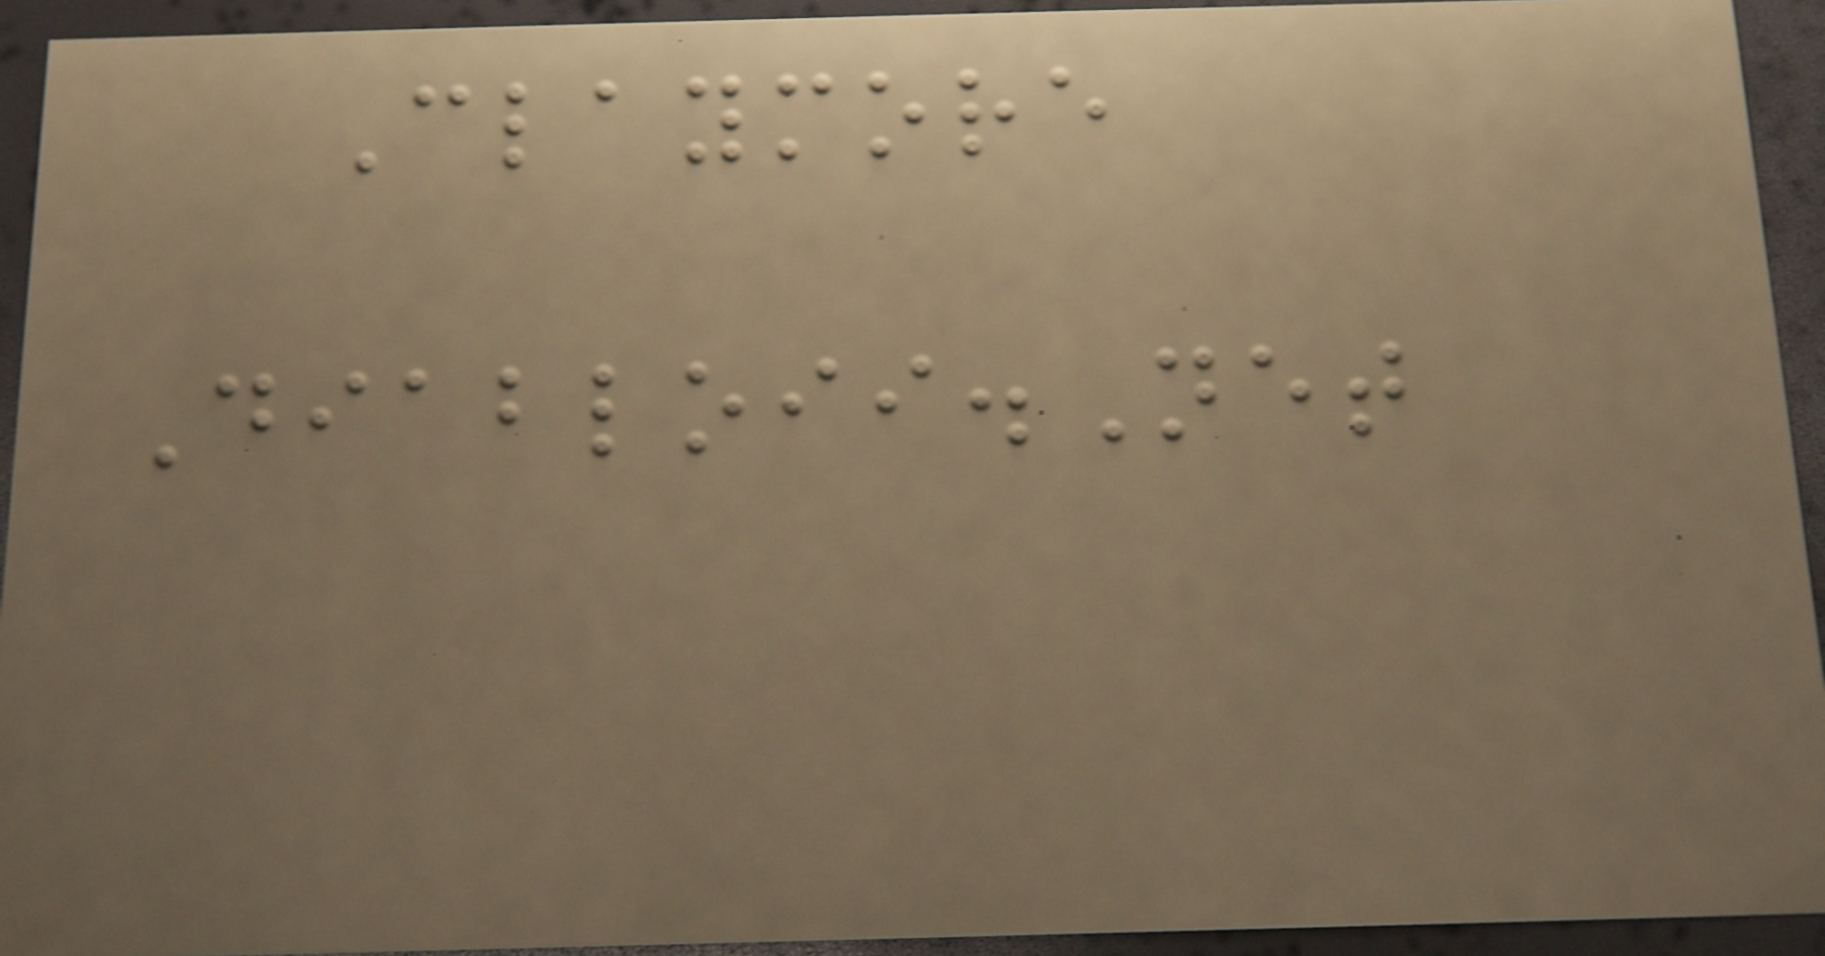Claymore
Diabloii.Net
